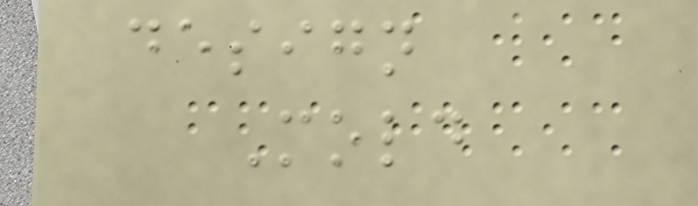design
Mold
